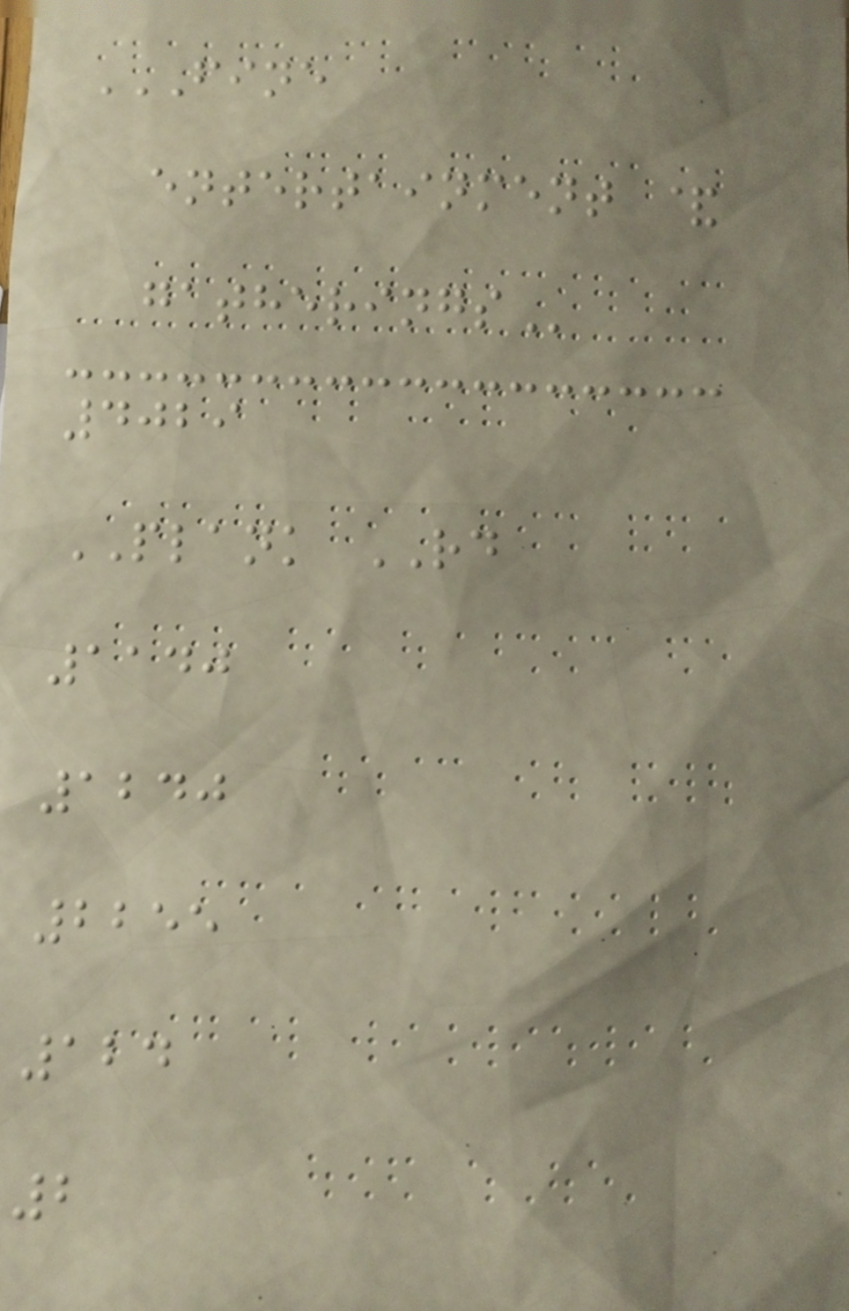FINE
ENTERTAINMENT &
GATHERINGS
4029
PLANK RD
1140
1240
2255
124
2
